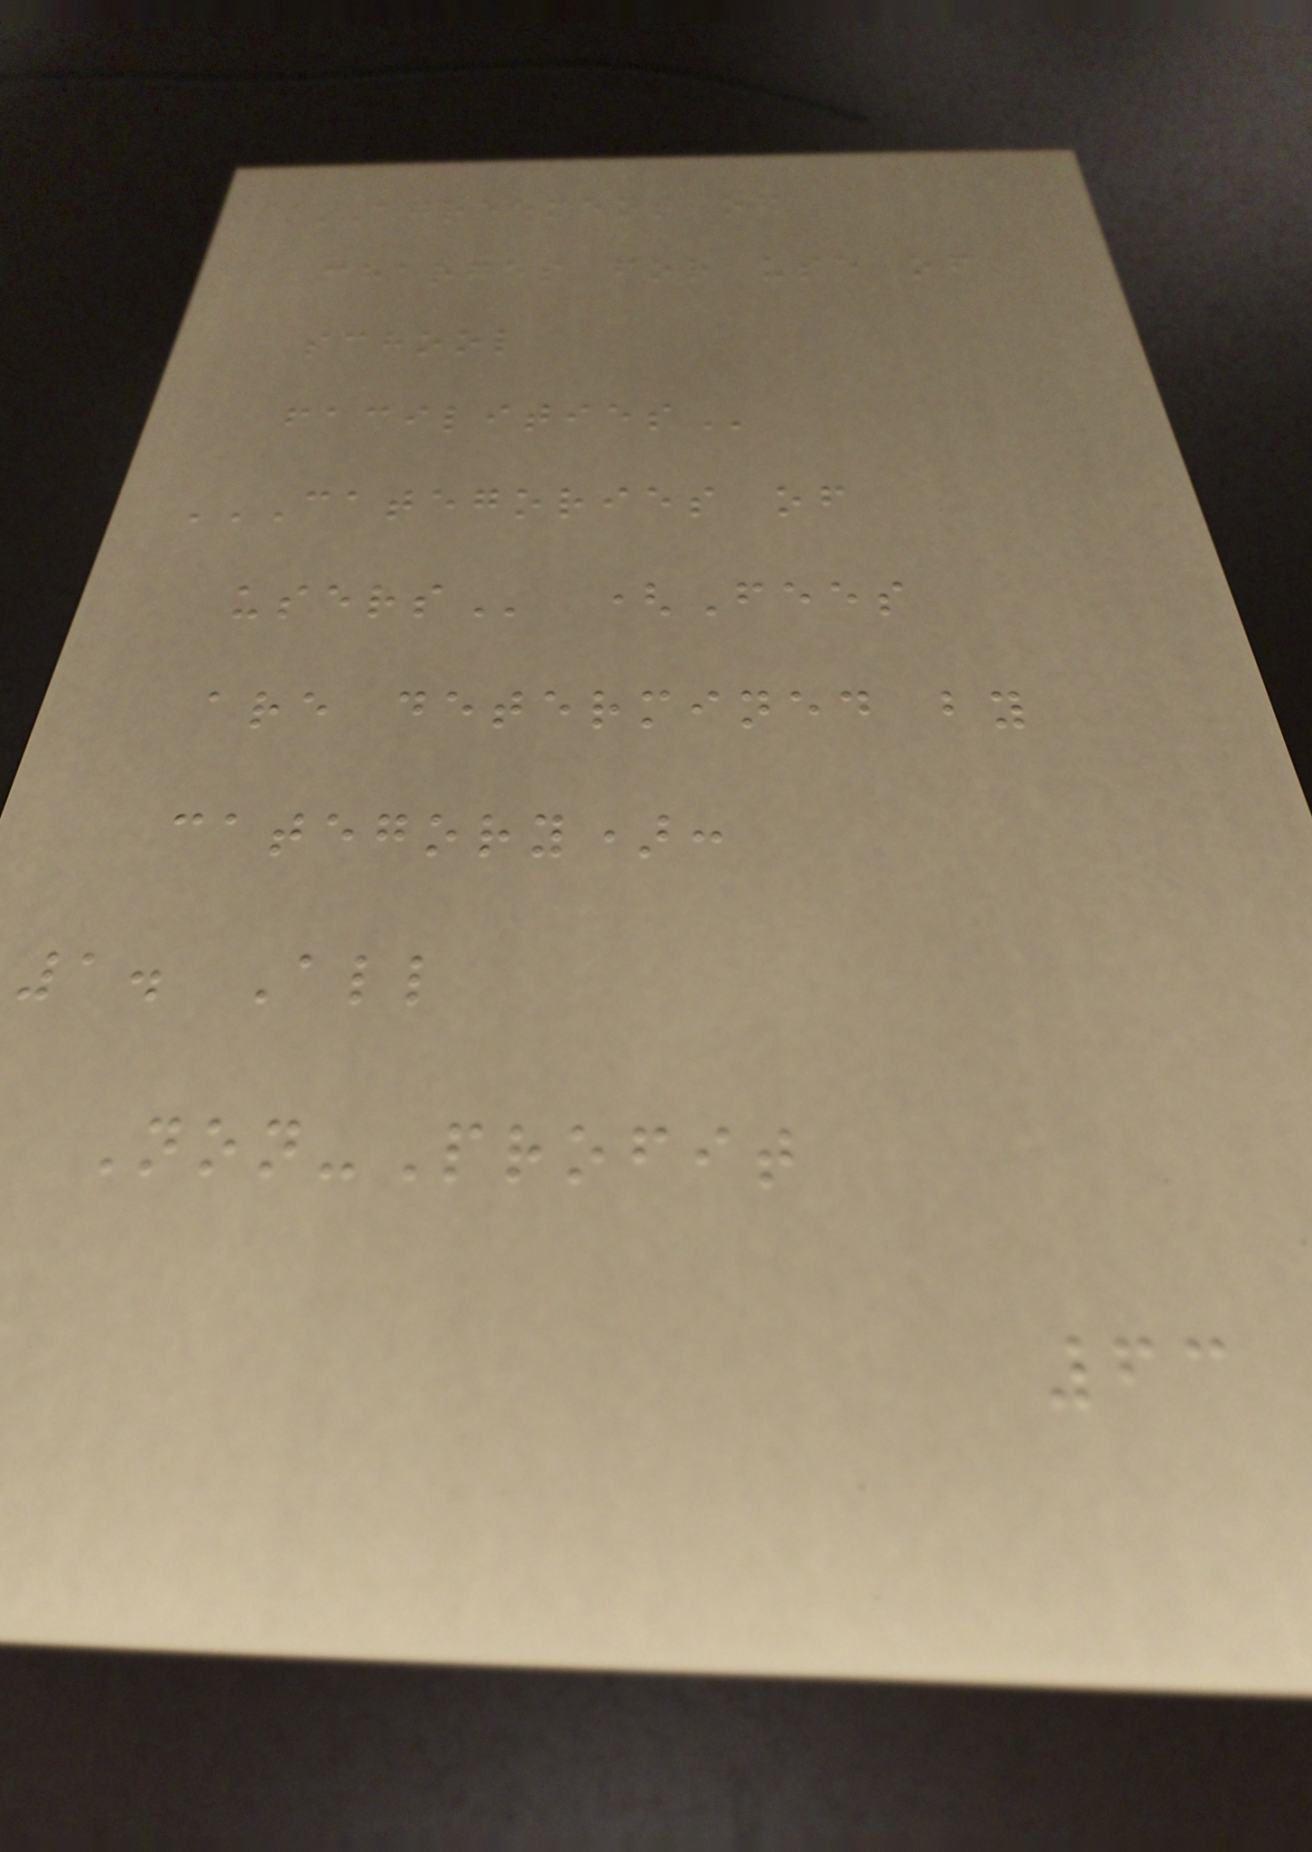AGREEMENT OF
CHARGES FOR USE OF
SCHOOL
FACILITIES
CATEGORIES OF
USERS (Fees
are determined by
category):
1. All
Non-Profit
63
